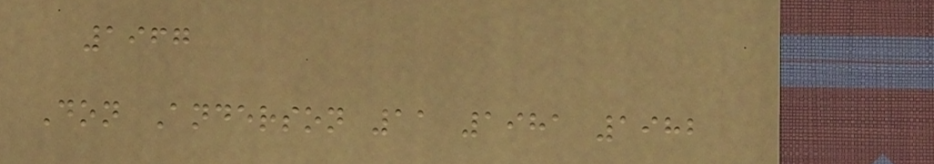1967
Don Anderson 11 1981 1982
